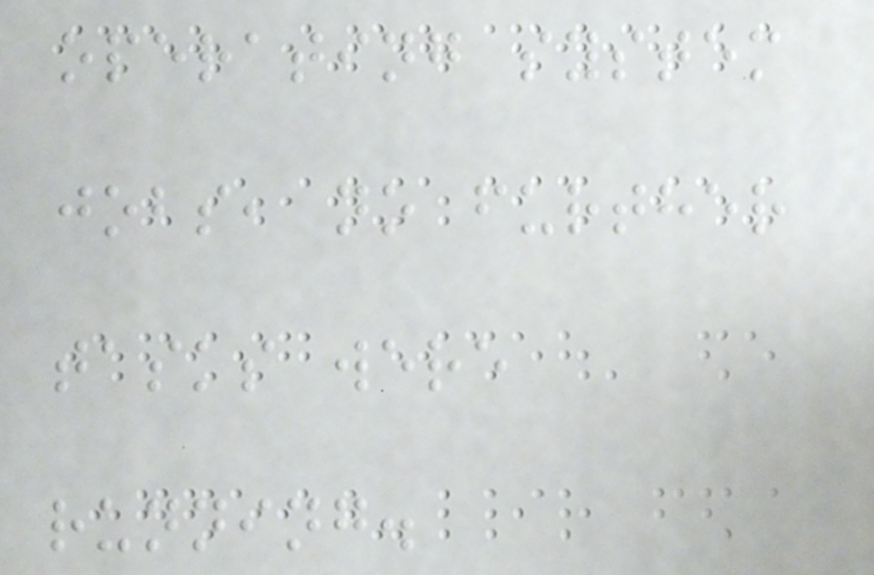operating system
jobs, no further
tasks were
running.
